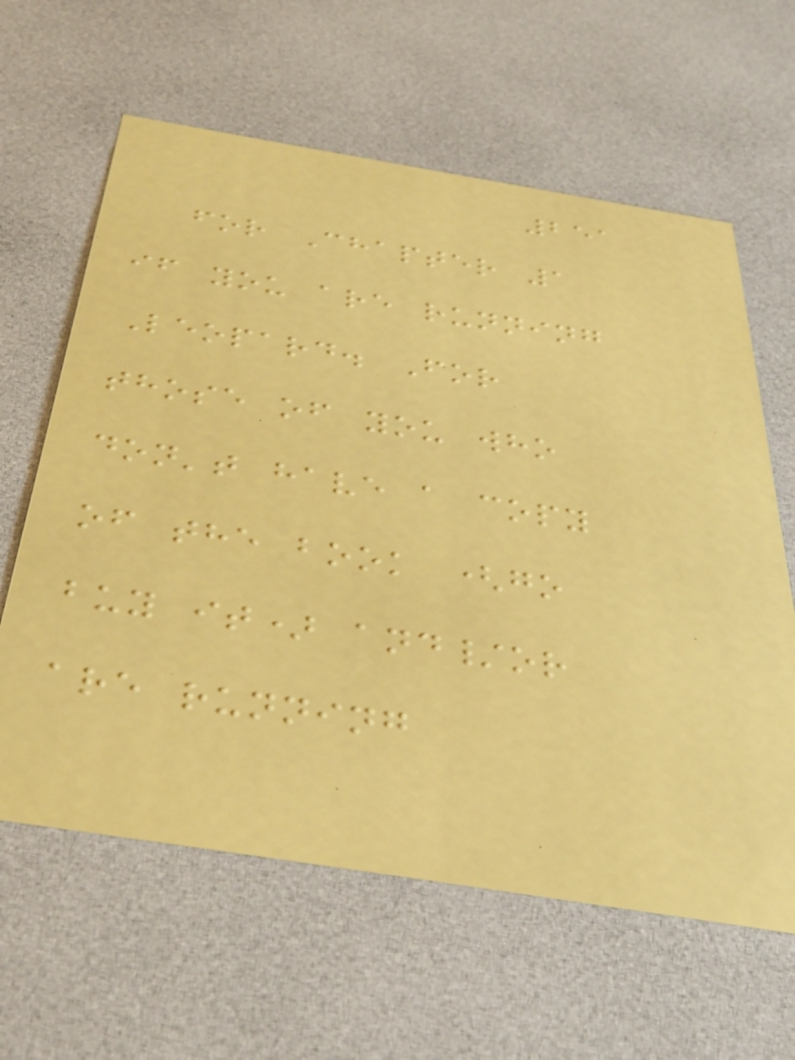251
for Chapter 1
if you are running
Leopard. For
those of you who
don't have a copy
of the book (go
buy it) and/or
are running
